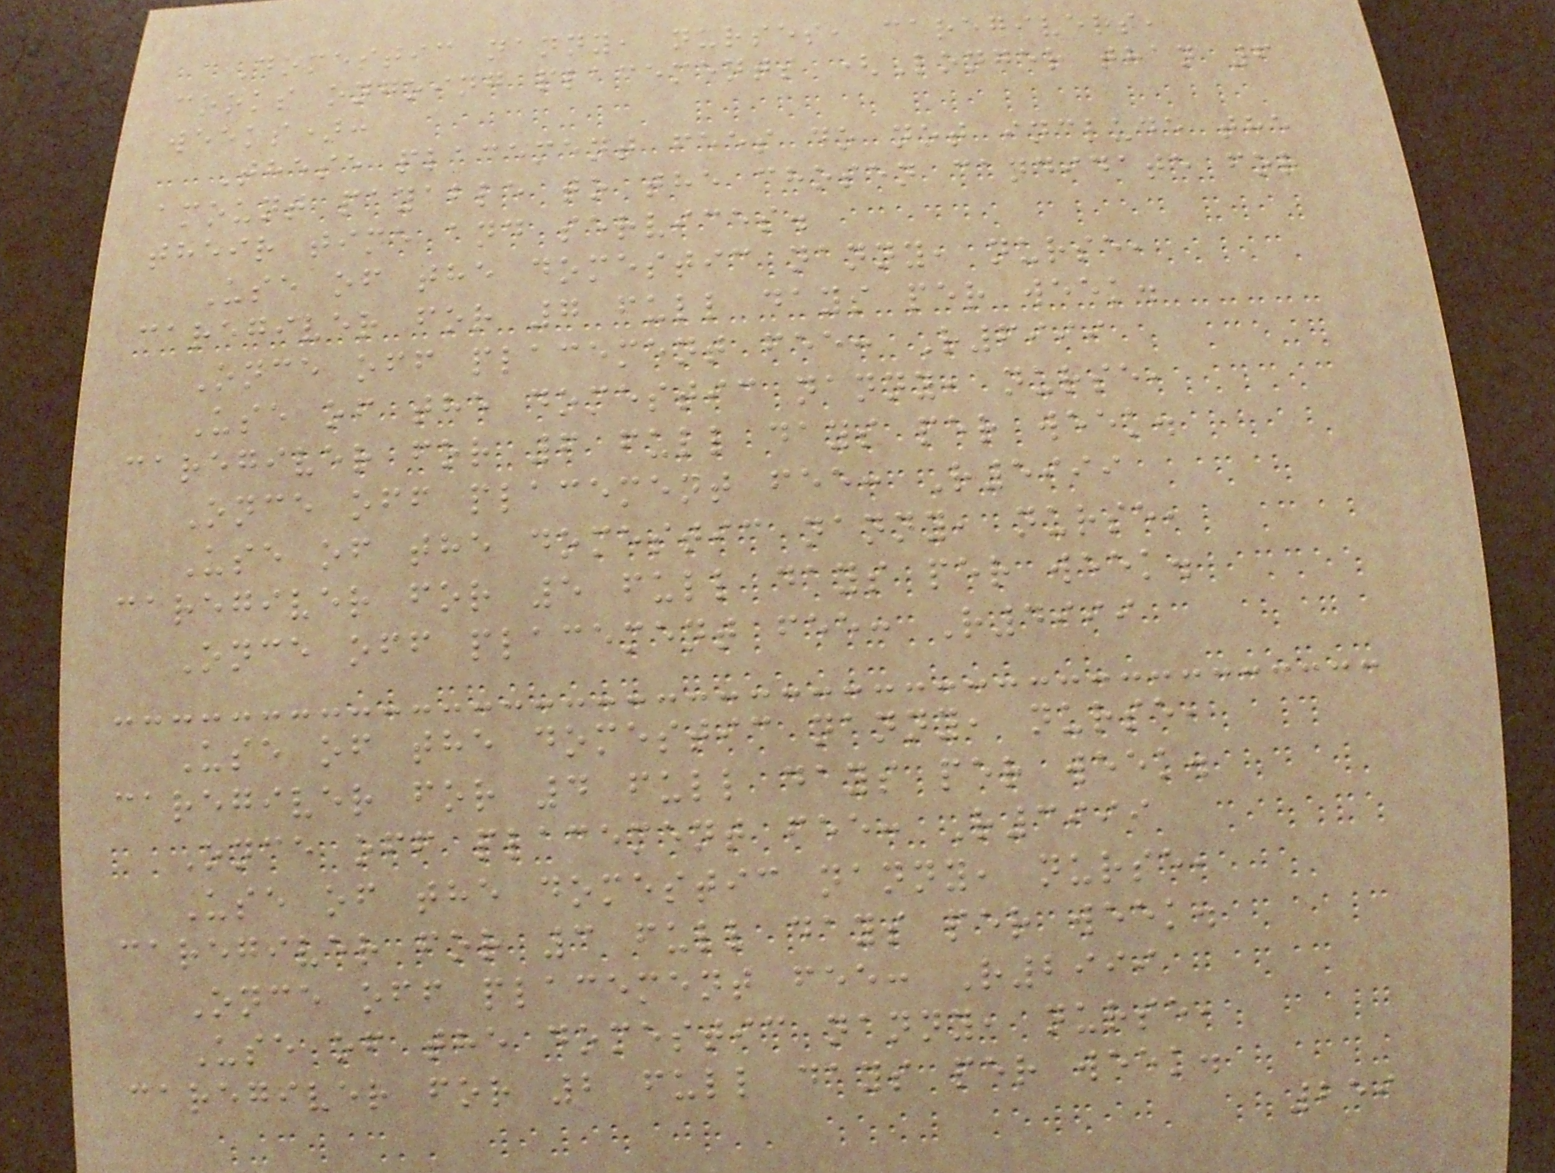Domestic nanny, nurses, caregivers,
cooks ongoing placements (Longer than 6
weeks):
These placement fees do not include the
amount payable to the chosen candidate for
their time and services.
Use of the domestic nanny, nurse,
caregiver for 7 full days per week.
Once off placement fee: R6999
Use of the domestic nanny, nurse,
caregiver for 6 full days per week.
Once off placement fee: R5999
Use of the domestic nanny, nurse,
caregiver for 5 full days per week.
Once off placement fee: R4999
Use of the domestic nanny, nurse,
caregiver for 4 full days per week.
Once off placement fee: R3999
Use of the domestic nanny, nurse,
caregiver for 3 full days per week.
Once off placement fee: R2999
Use of the domestic nanny, nurse,
caregiver for 2 full days per week.
259
